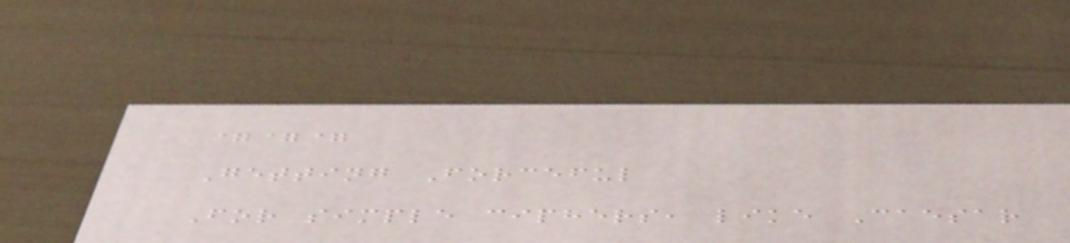===
Getting Forceful
For simple ciphers, like Caesar
